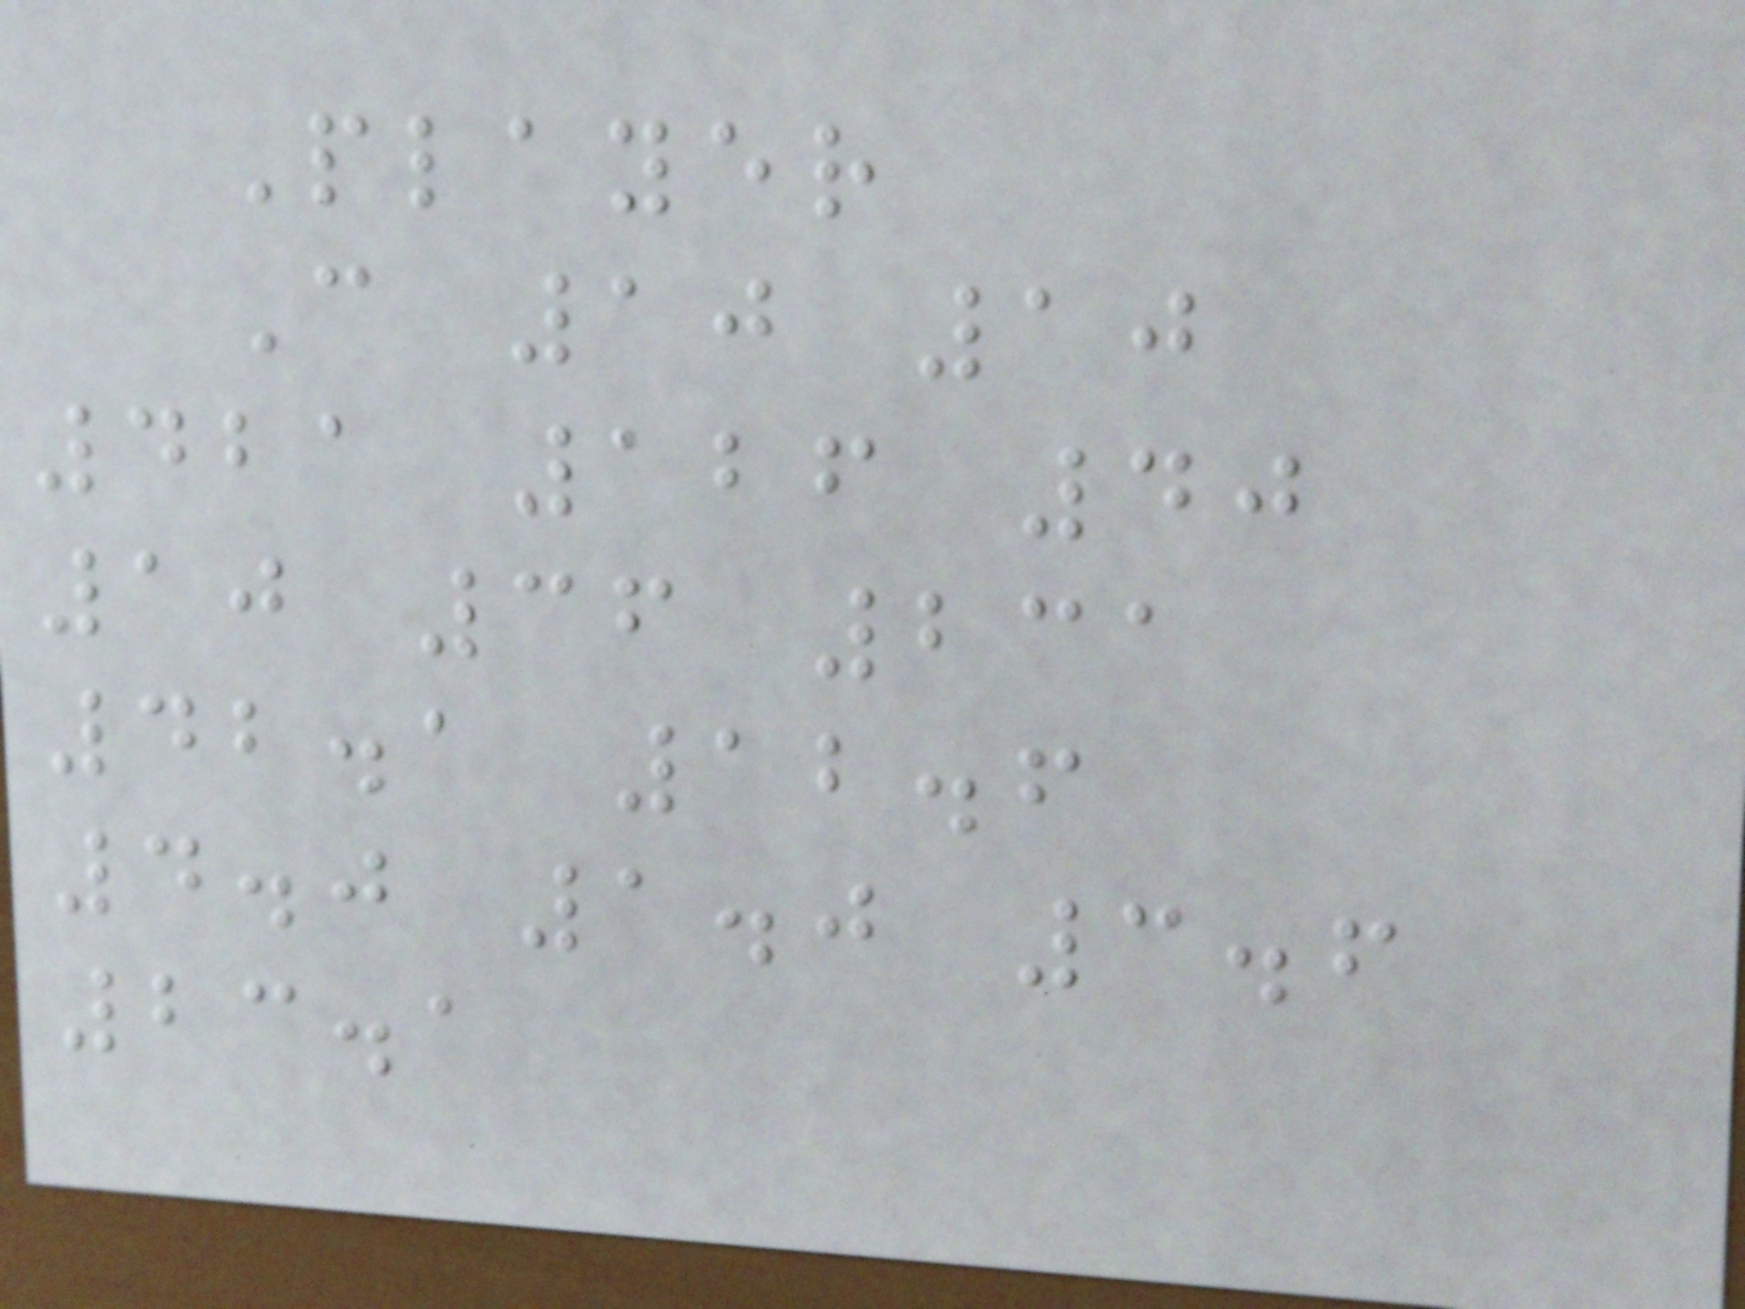Player
C 10 10
421 126 40
10 36 231
42.1 12.6
4.0 1.0 3.6
23.1
